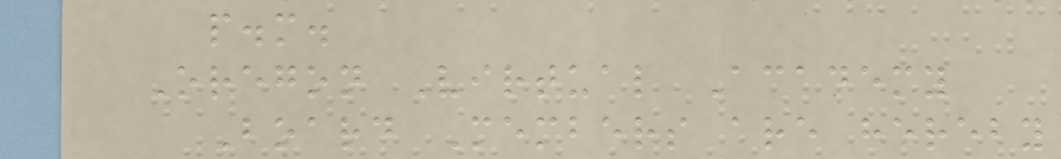p.m.
Oregon Virtual Academy
Board Members are hereby
